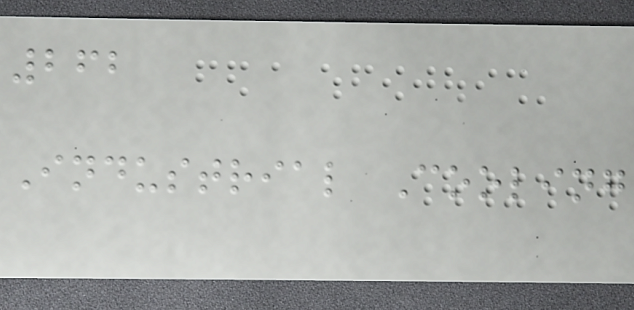262
Industrial Cooling
